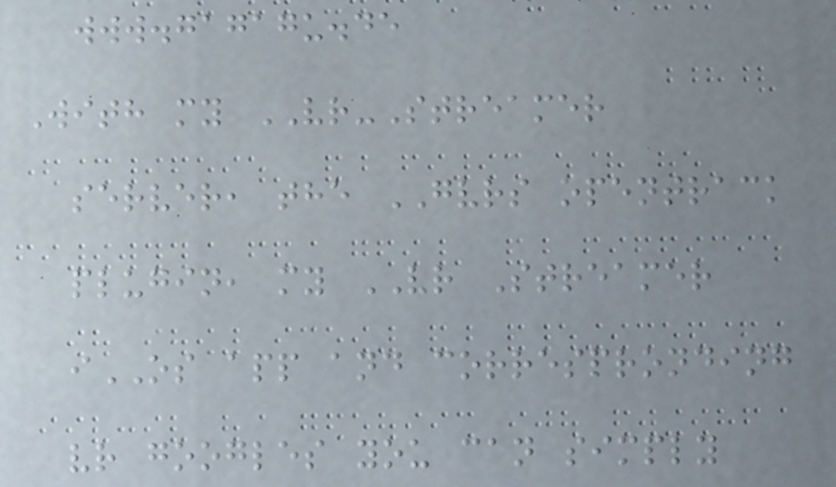www.gagagu.de
With my VR-Streamer
server, the GVRS opentrack
plugin, my VR Streamer
iOS app and correspronding
vr googles you can simply
